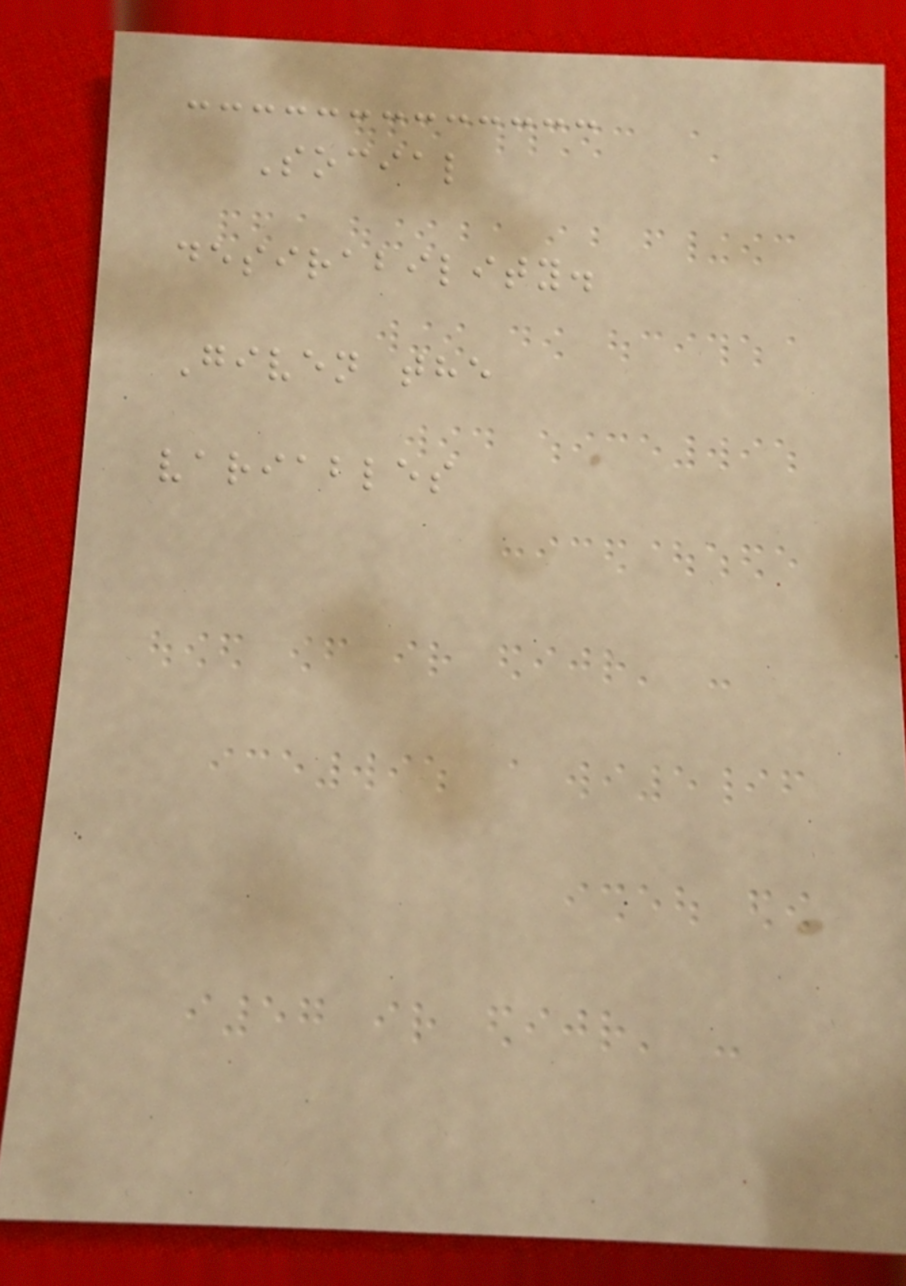Social
desirability.
Given the
variables
